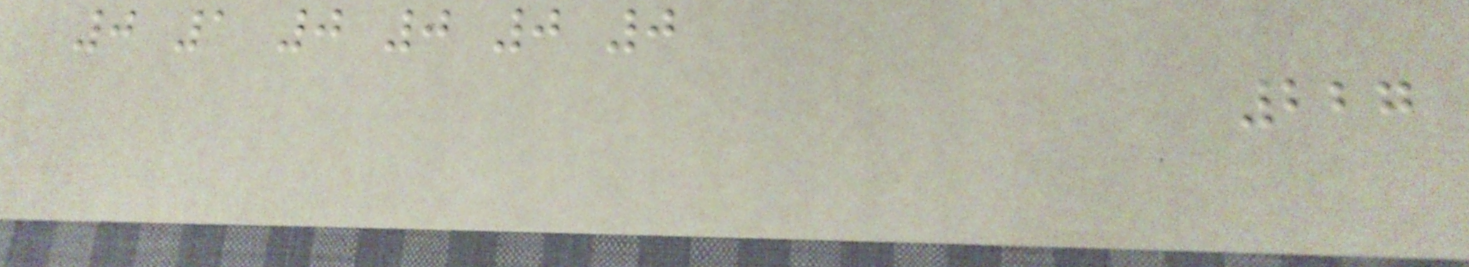0 1 0 0 0 0
227
